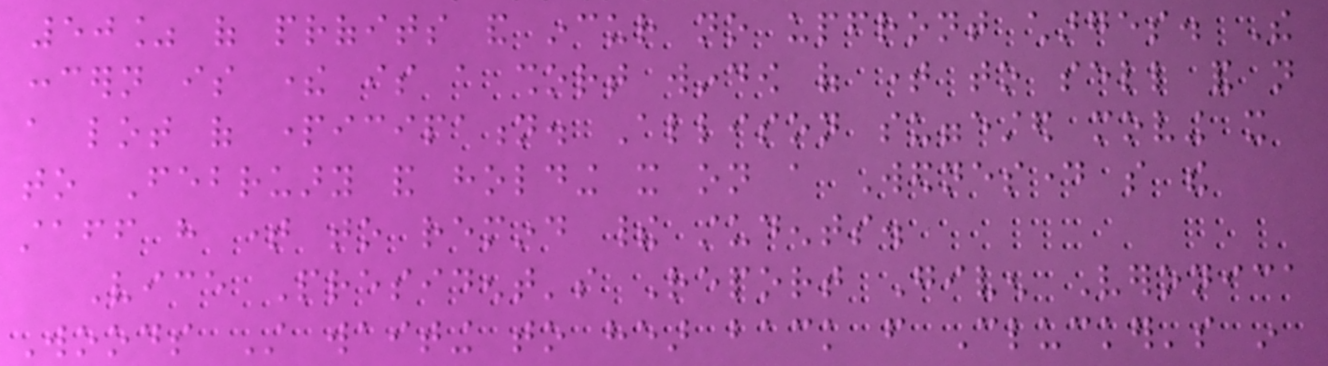50% of profits and incur no upfront charges. The
concern is there is a short window of time to sell and not
a lot of participation. Allison suggested moving it
to February and holding it on a Wednesday so the
staff have time to remind their students.
Vice President's Report Given Veronica
Woods Still waiting to hear back from Clucker's in
